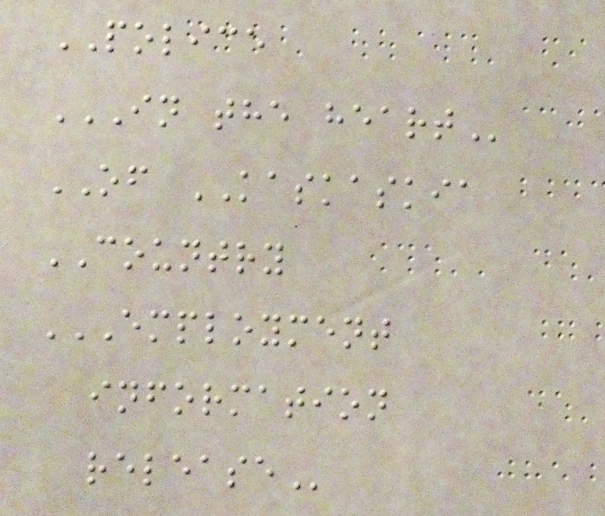POLICE
IN THE HEART
OF KASKASKIA
COUNTRY
EMPLOYMENT
INFORMATION
RELEASE
